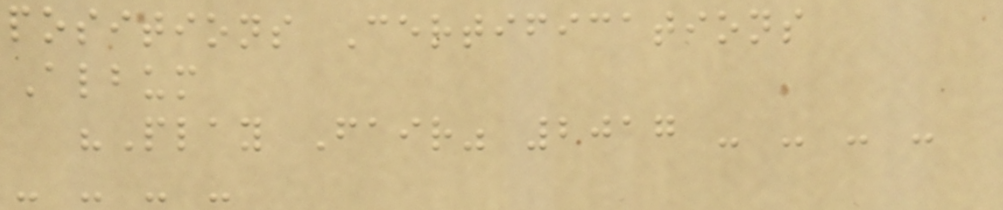positions Certifications
Album
"Play Fair" 2017 - - - -
- - - -
